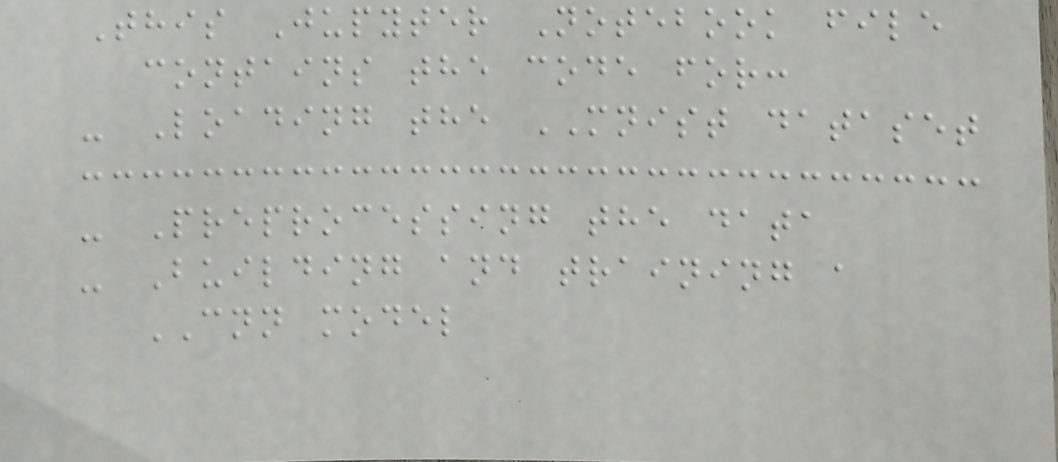This Jupyter Notebook file
contains the code for:
- Loading the MNIST dataset
- Preprocessing the data
- Building and training a
CNN model
